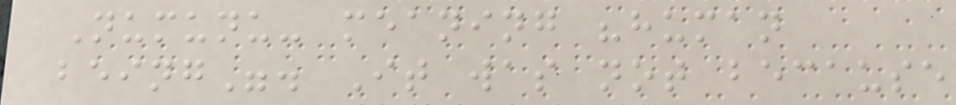Numunu- meaning "human
being". It was not because
